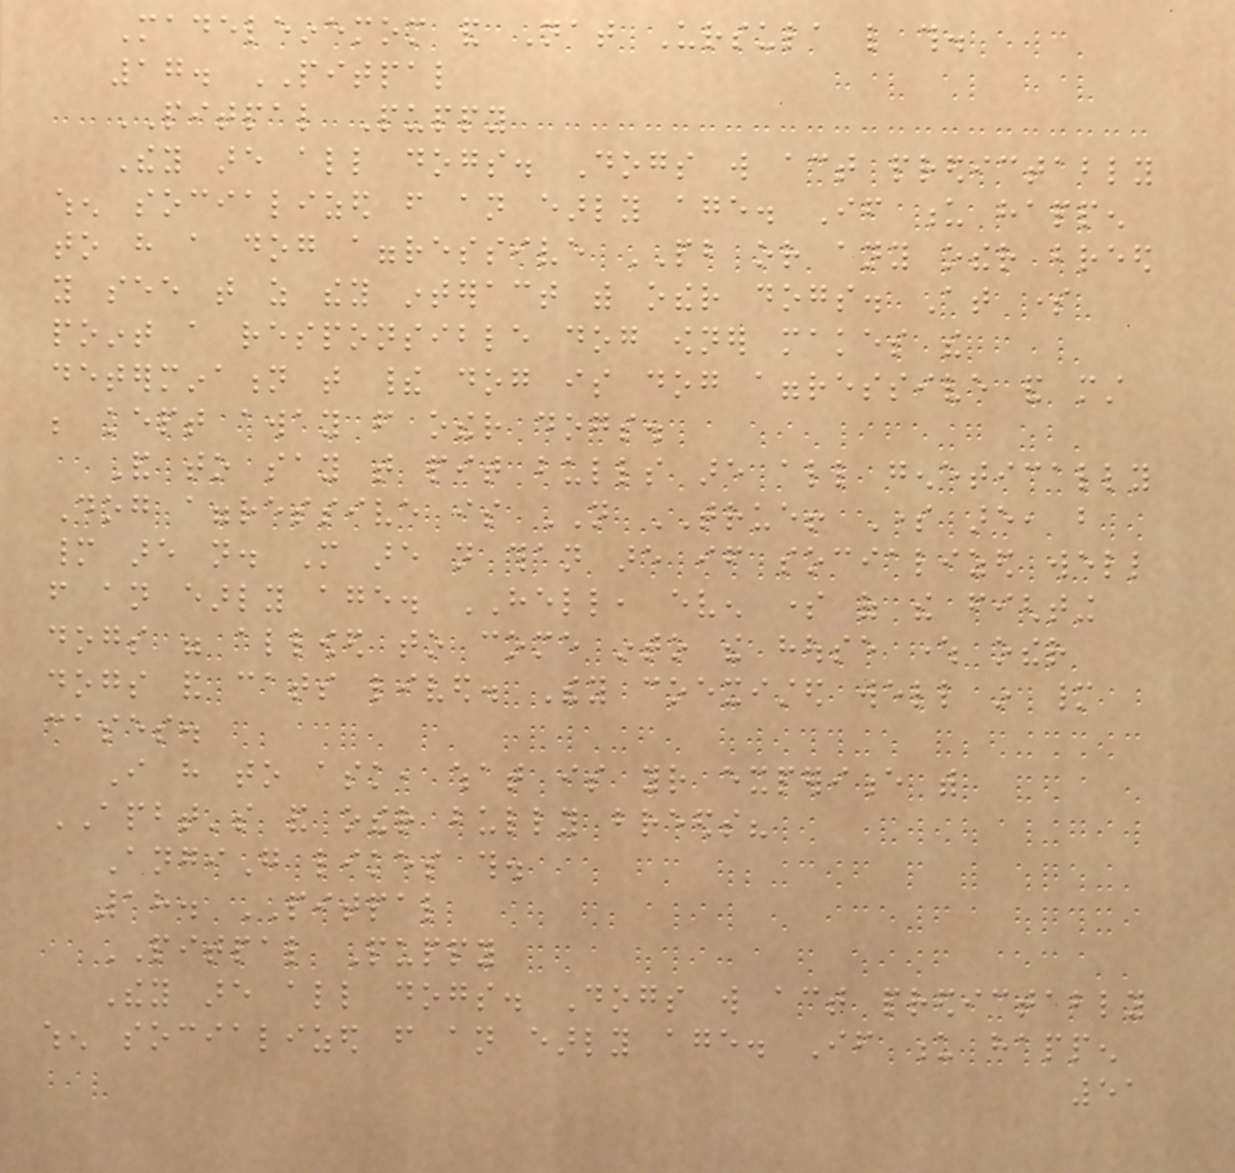Madeleinemom and Nat Ursula like this.
17. PITPAL
PITPAL Puppy
They are all dogs. Dogs will act predictably
when socialized from an early age. If u happen
to have a dog aggressive PB or any other breed
you see that as they interact with other dogs. At some
point a responsible dog owner makes the
determination that their dog is dog aggressive and must
be kept away from other dogs.
And to say that pit bulls are all genetically
Dog aggressive is NOT TRUE! Some are, but
many are not. More are not than are if socialized well
from an early age. HELL, even some of the fighting
dogs were allowed to come into the house where other
dogs and cats lived. They coexisted well in many
cases.
I have to ask, what is your experience with
APBT's and other bully breeds?
AngiG likes this.
18. PITPAL
PITPAL Puppy
They are all dogs. Dogs will act predictably
when socialized from an early age. If u happen
51
